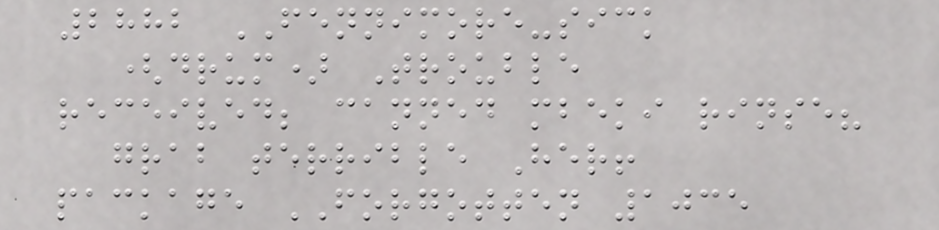2882 FENNIMORE-sick
(drum) Trouble
received; canned mbeki rinse?
grab terrible Her!
package FORGOTTEN 1035
